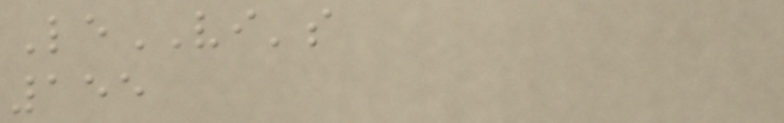LeVI's
155
